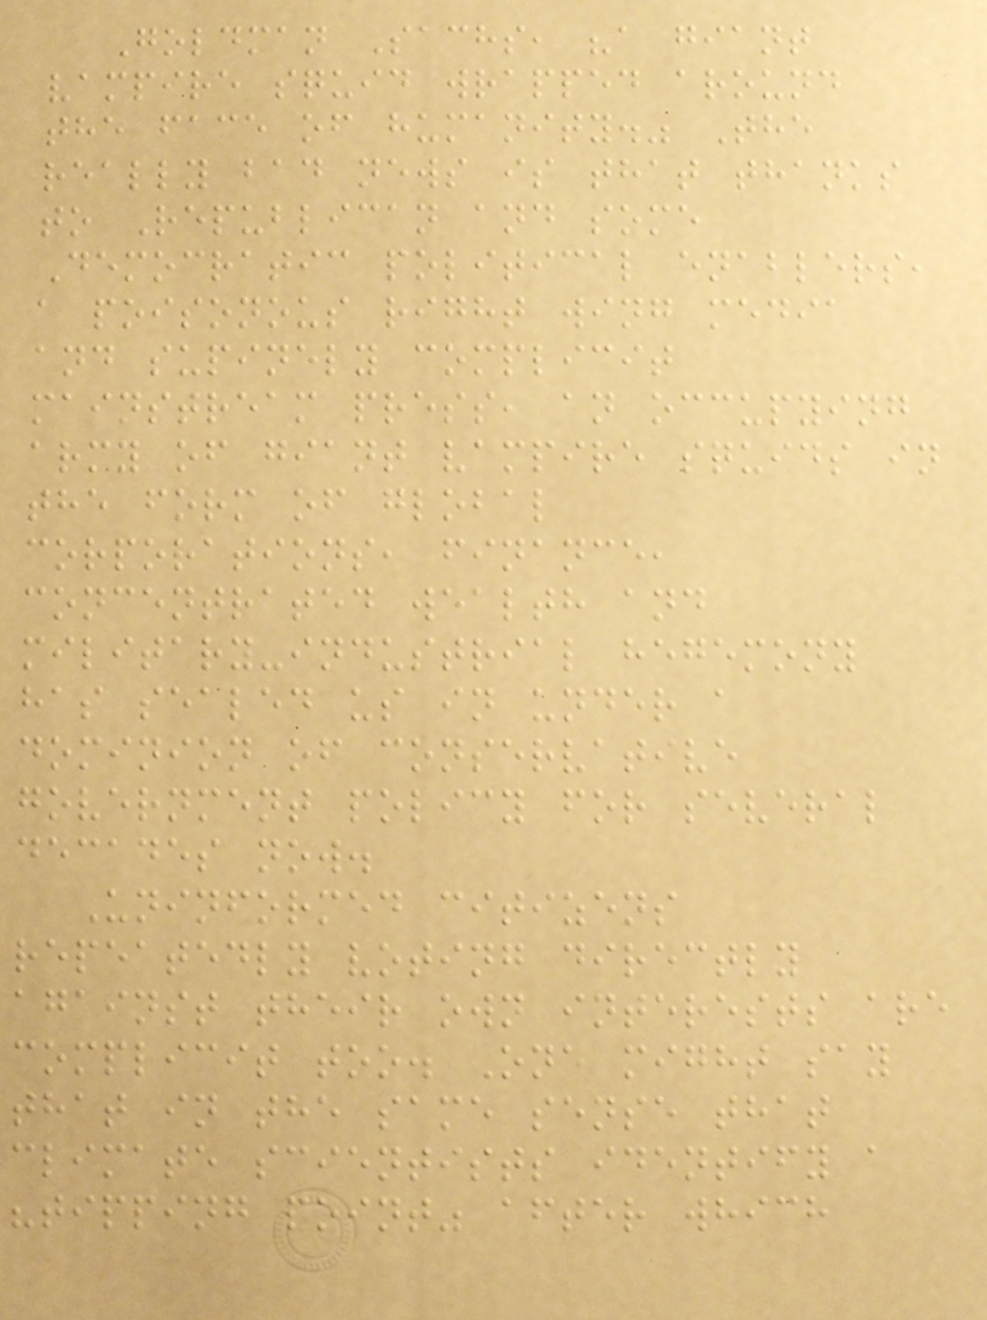Goldman Sachs, "a giant
vampire squid wrapped around
the face of humanity." The
really bad news is that thanks
to Republican and some
Democratic political enablers,
a poisonous right wing media
and supinely complicit
mainstream press, an occupying
army of giant vampire squids in
the form of global
corporations, finance,
concentrated wealth and
military-industrial hegemony
has sealed us in under a
dominion of conservative
government policy for several
decades now.
Uninformed citizens
repeatedly voting directly
against their own interests are
complicit too. One might say
that in the same sense that
climate scientists identify a
"tipping point" after which
